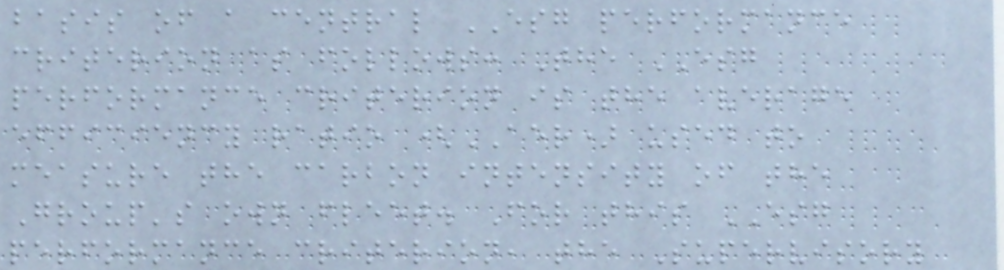basis of a central ESG performance
criterion as follows: The ESG
performance criterion is the average
efficiency ratio (AER) used to
measure the carbon intensity of the
Group's own fleet. For this ESG
performance criterion, the Supervisory
